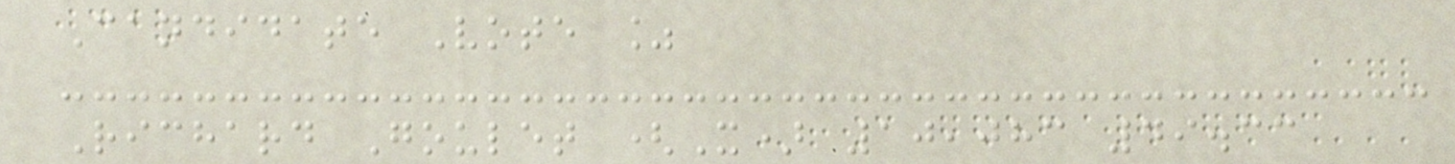Candidate Vote %
Richard Goulet (X) 10,083 49.33
